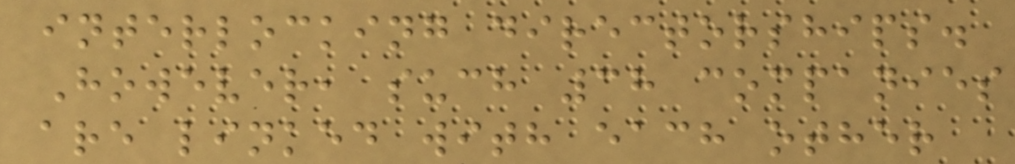interlocking directorships.
However, such 38 companies
are linked with each other
